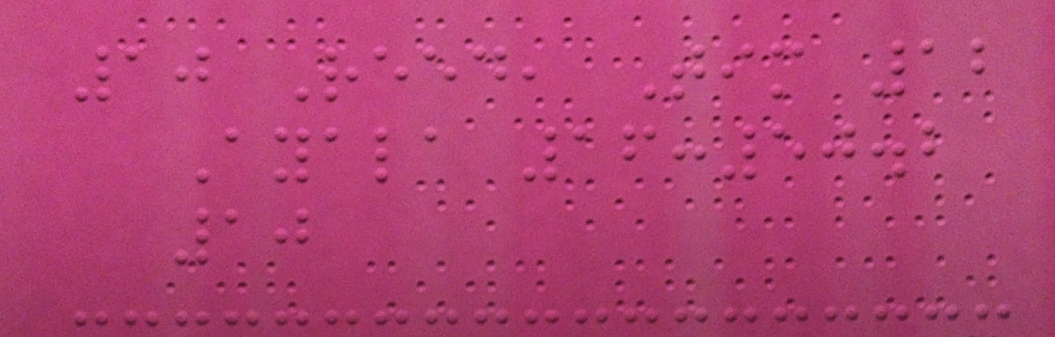10 Reed, Tim 12
Ayala 16:50.2
10
